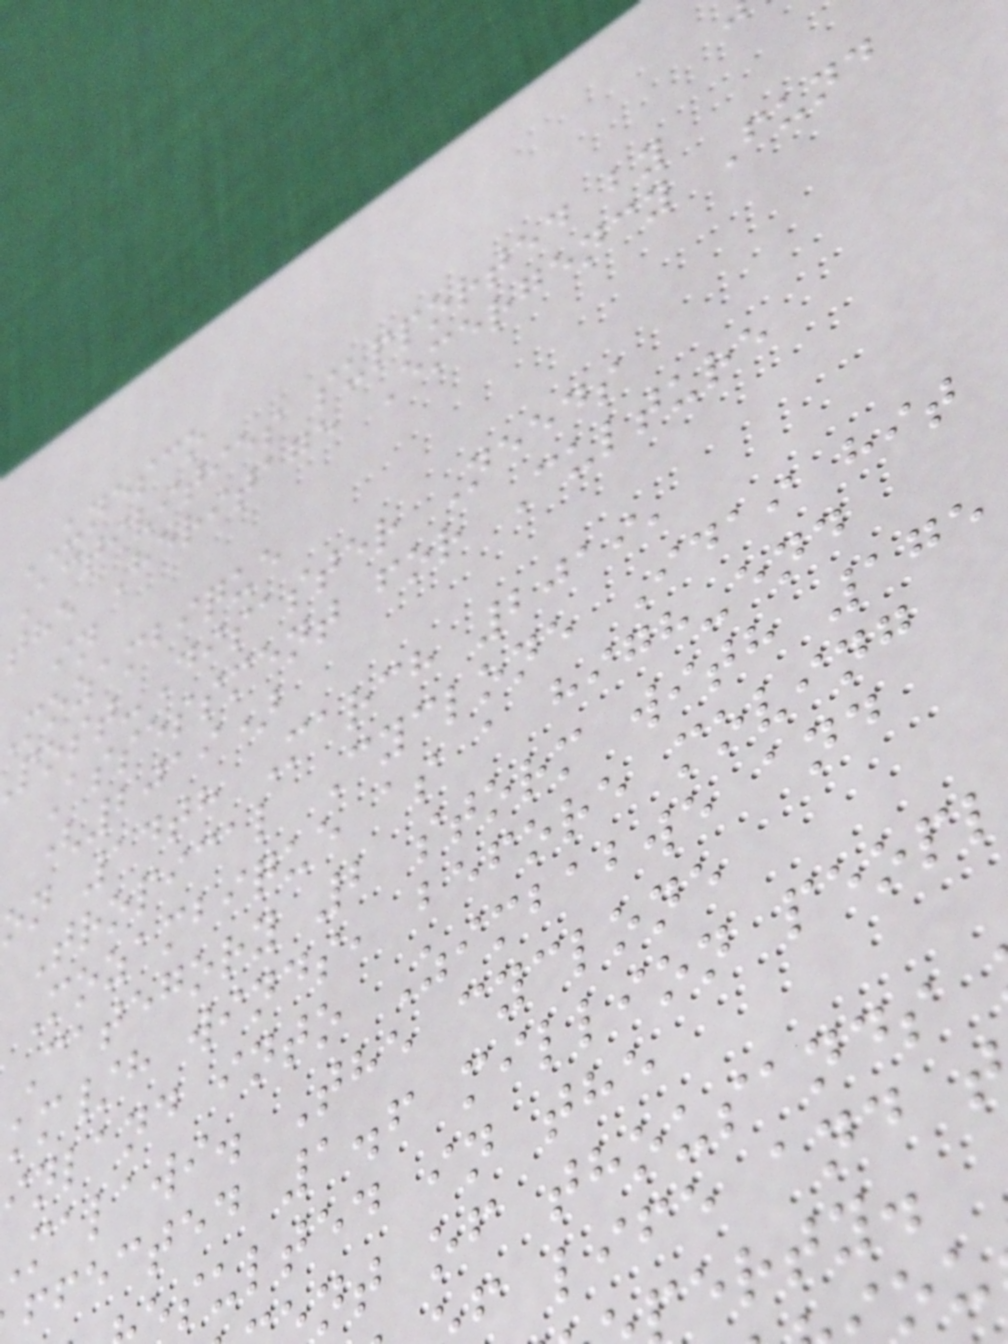UNESCO
Activities supported by
the Heritage Emergency Fund
in
mozambique
ost-Disaster Needs
Assessment for Culture
(2019)
on 14th March 2019,
Tropical Cyclone Idai hit
Mozambique as a high-end
Category 2 storm with 175
km/h winds, before moving
inland into Zimbabwe and
malawi. The cyclone
ffected 1.6 million peopl
sulted in the
nt of thousands
f life and t
